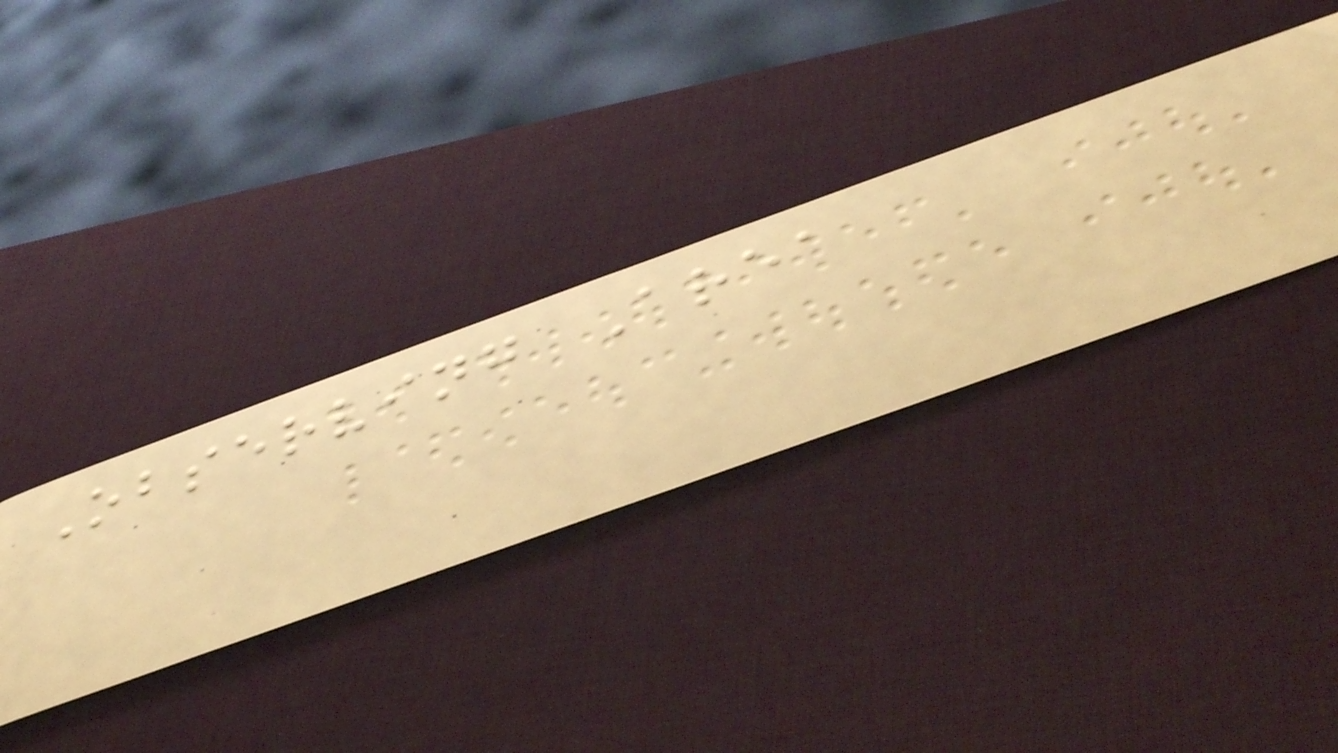Observing Area
